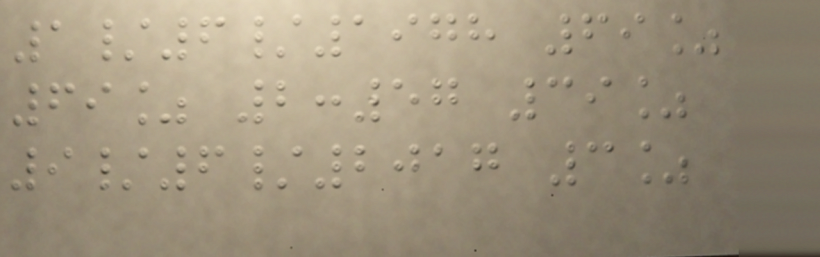1/6/1978 69%
69% 2:57 39%
9/6/2017 3%
